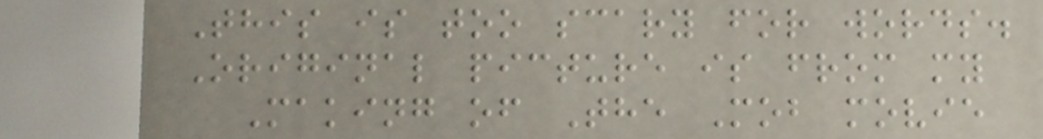This is too scary for words.
Original picture is from my
Making of The Mob movie
